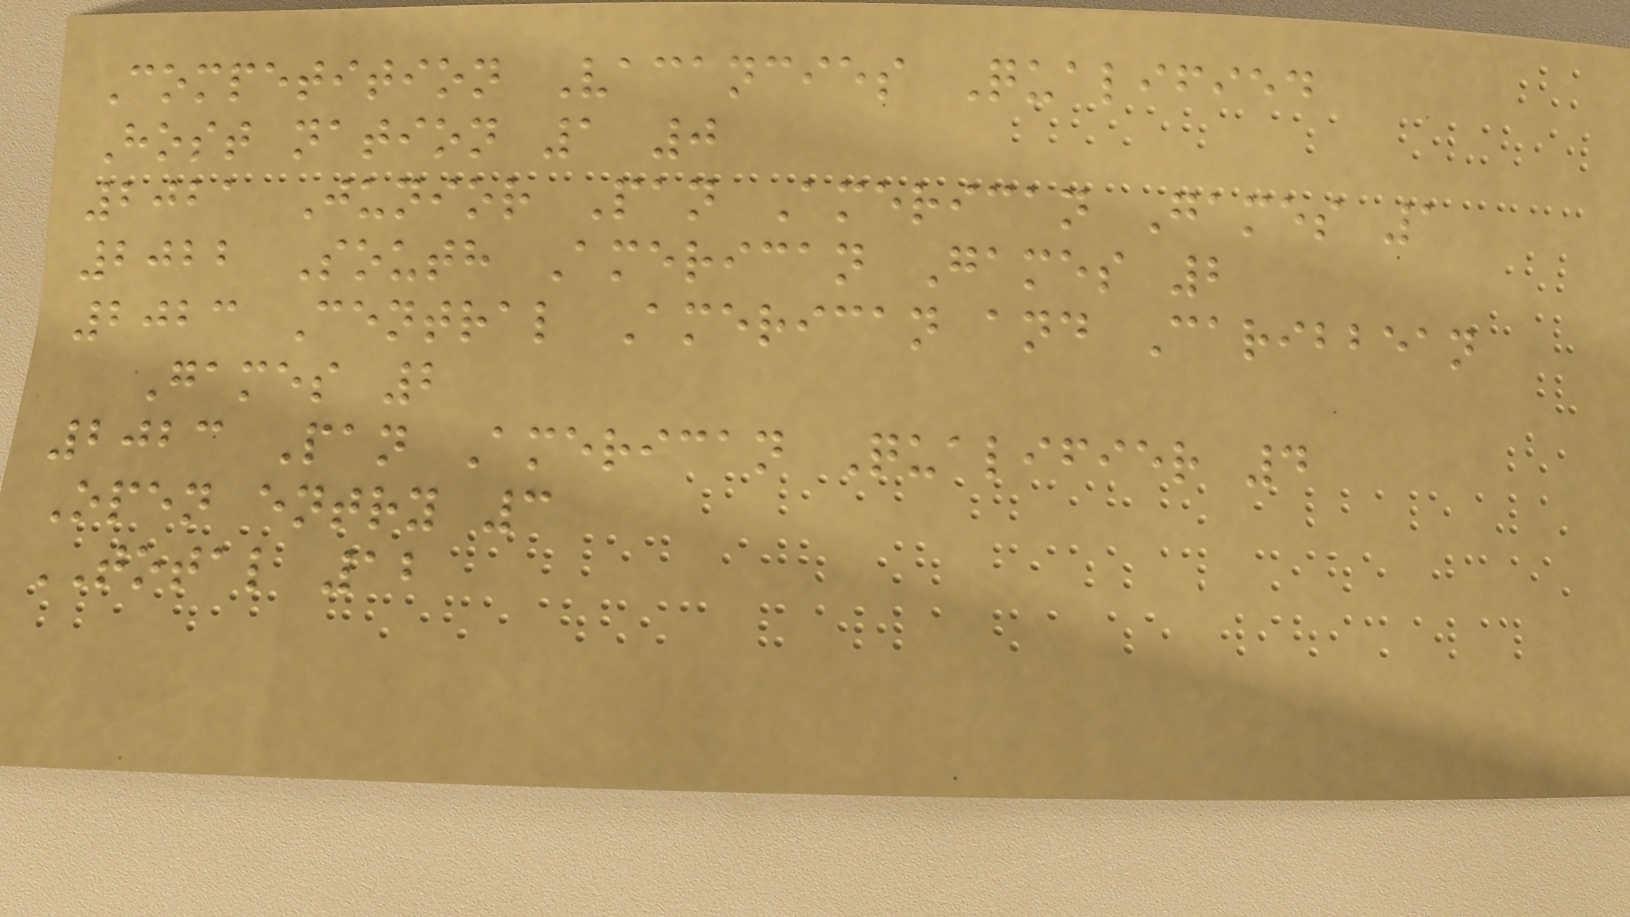Competition Vacancies Qualified
Host nation 1 0
2021 Junior Pan American Games 1
2022 South American Games 2
2023 Central American and Caribbean
Games 2
2023 Pan American Qualifier 4
Open entry 3
TOTAL 12
